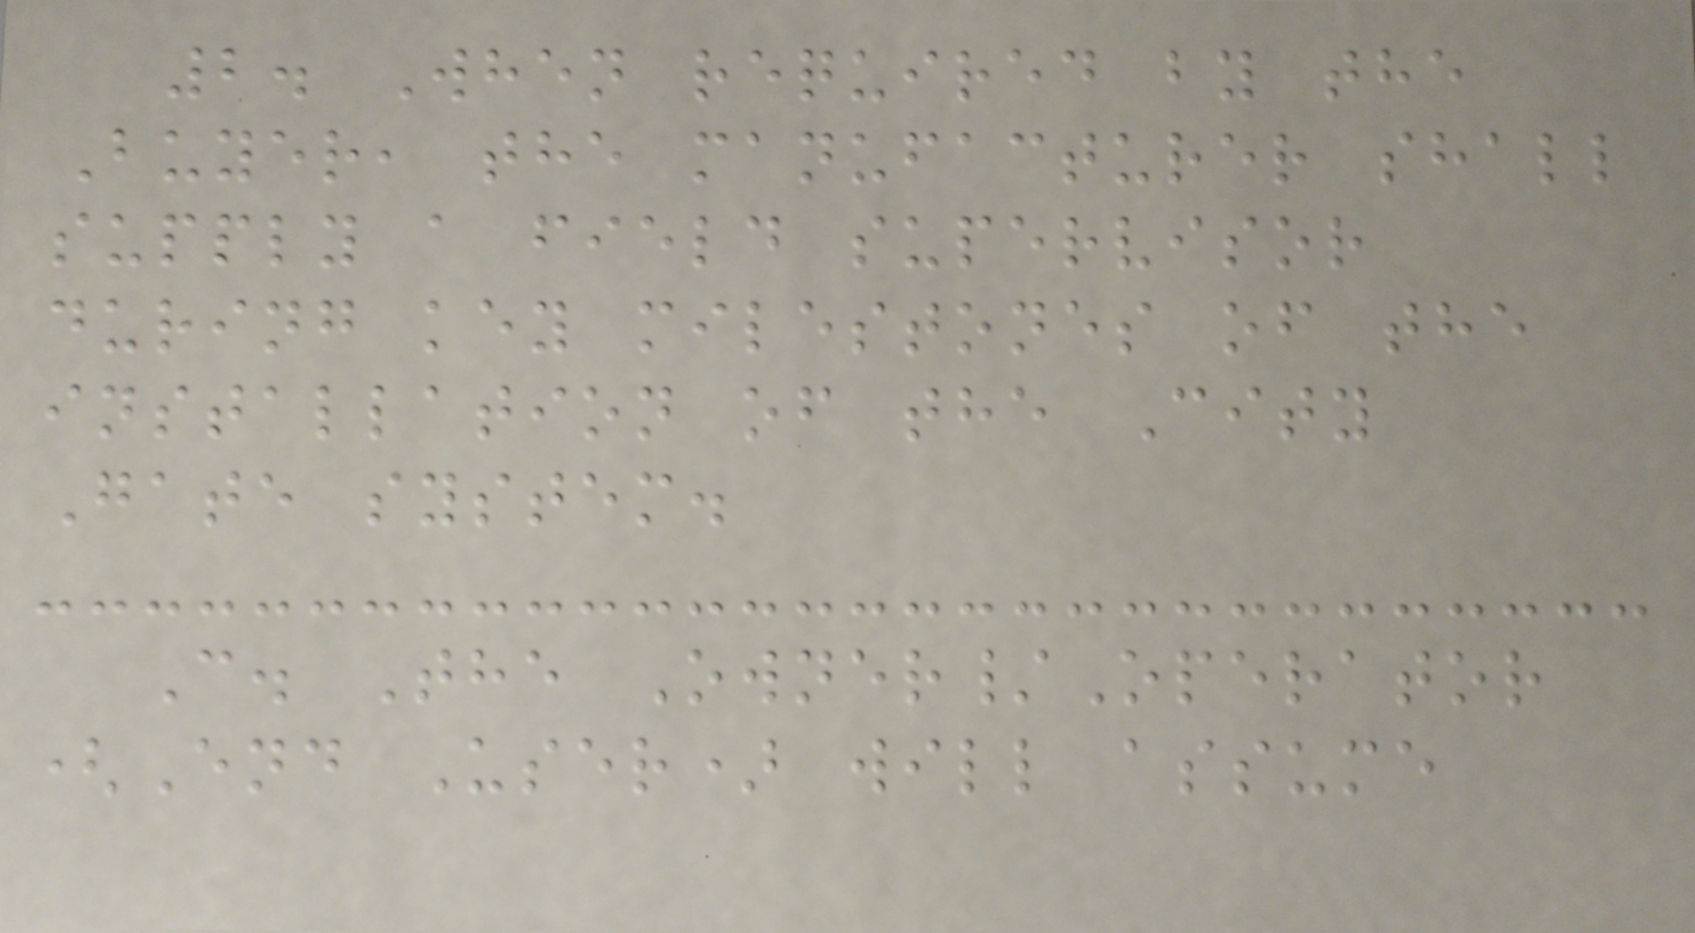2. When required by the
Buyer, the manufacturer shall
supply a field supervisor
during key milestones of the
installation of the City
Gate system.
C. The Owner/Operator
(End User) will assume
